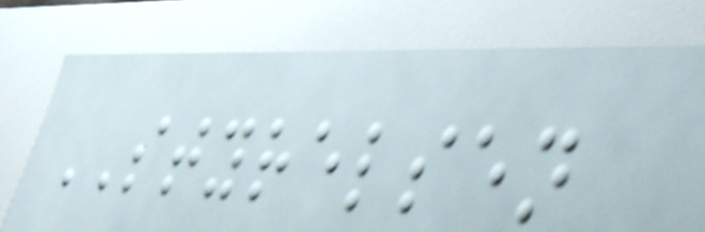STYRELSEN
